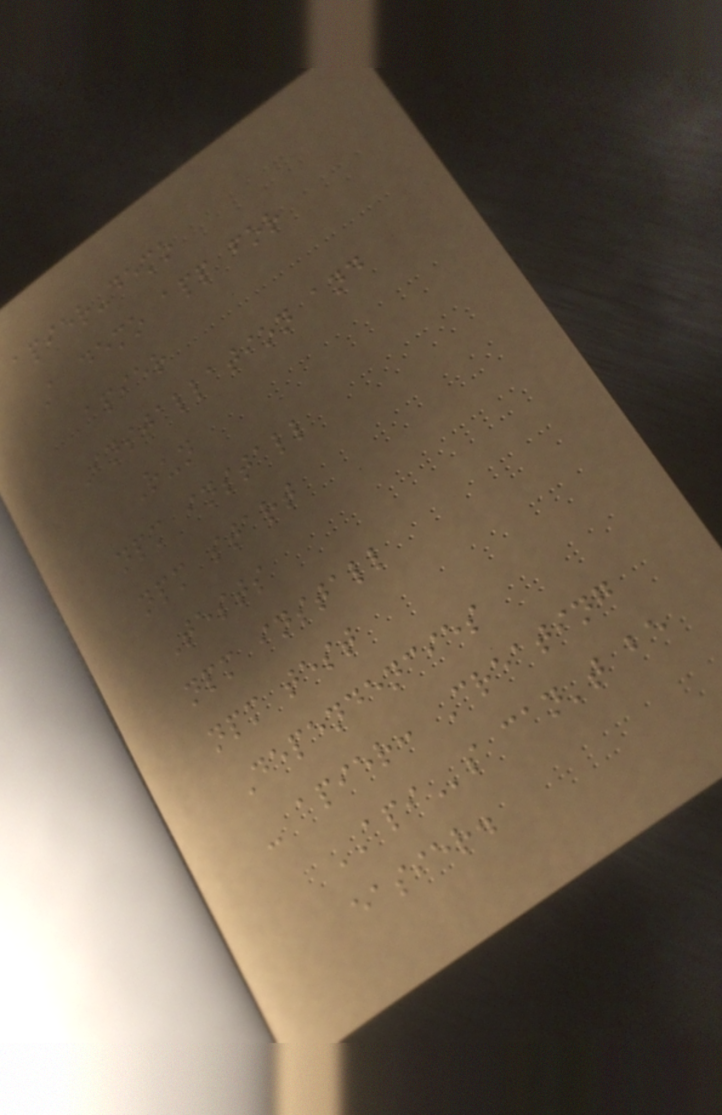apier-demo
A demo app for
apier
Installation and
Run
npm install
npm start
Tests
npm install
npm test
Dependencies
- apier: Creating
APIs can't be
easier.
